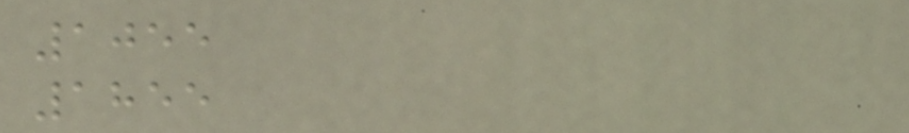1055
1855
